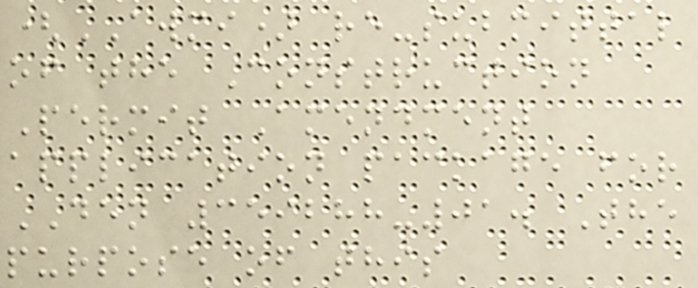(AWMI) re-submittal
of the Construction
Permit Amendment
application package for
DEN 359288-01. The
purpose of this
